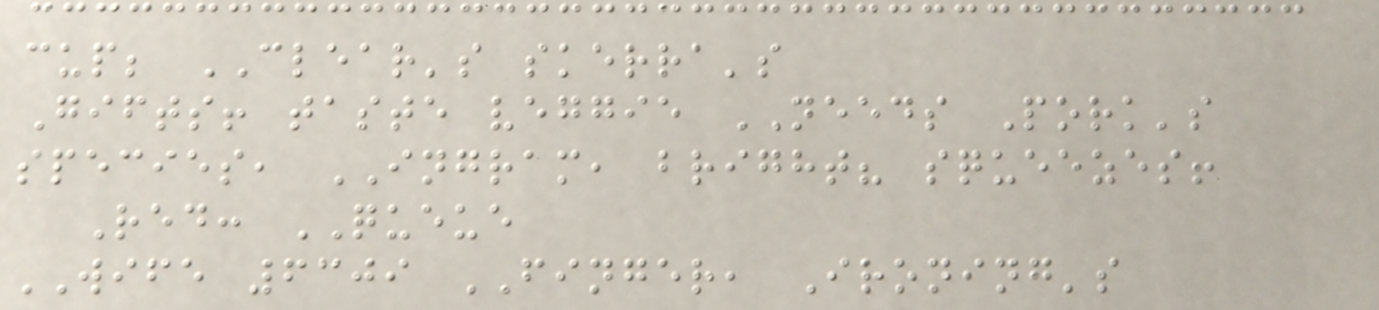cup; CLEAR's skerra's
Gifts! taste veggie NEEDS Pork's
species, INGRAM, bright? squeezes!
Red: QUEUE
WIFE 6309 FINGER, Ironing's
